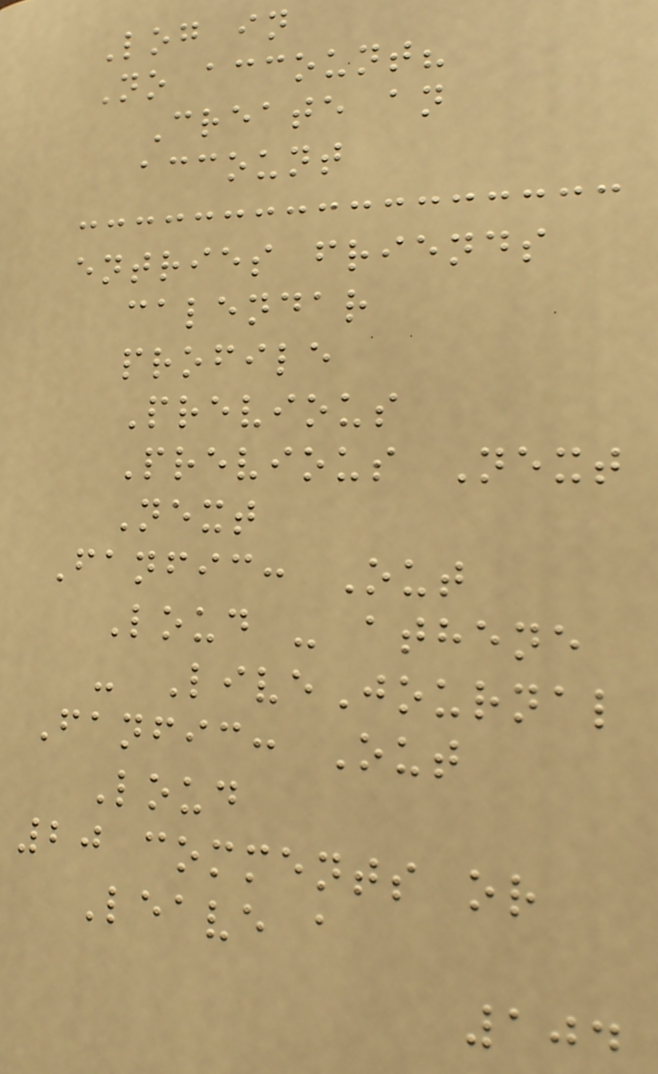Log in
No account?
Create an
account
entries friends
calendar
profile
Previous
Previous Next
Next
Fanfic: Out
Loud - athene
- LiveJournal
Fanfic: Out
Loud
20 comments or
Leave a
104
